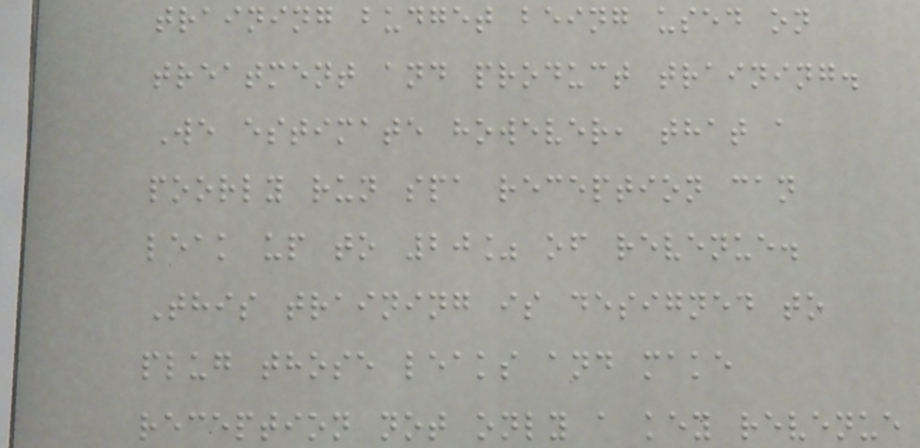training budget being used on
treatment and product training.
We estimate however, that a
poorly run spa reception can
leak up to 20% of revenue.
This training is designed to
plug those leaks and make
reception not only a key revenue
